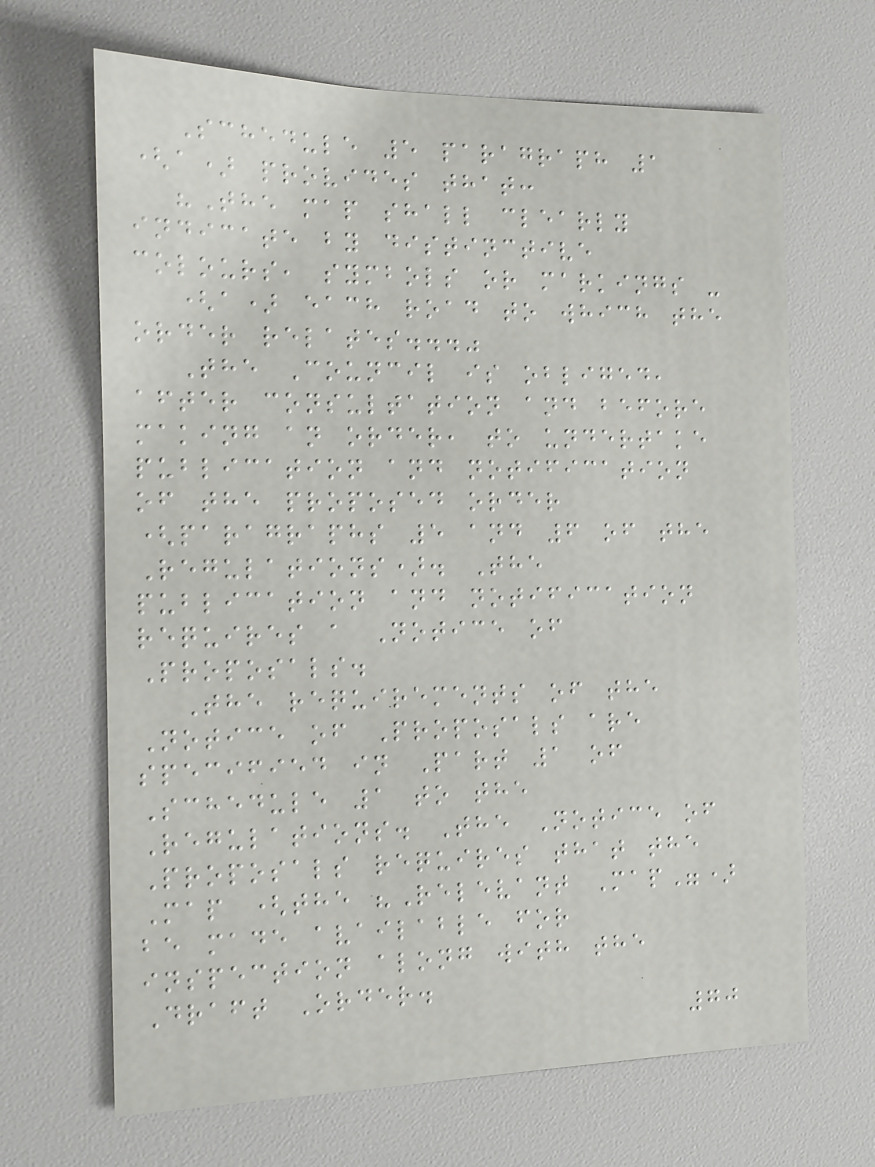Schedule 5 paragraph 1
(a) provides that:
"The map shall clearly
indicate by distinctive
colours, symbols or markings -
(a) each road to which the
order relates..."
The Council is obliged,
after consultation and before
making an order, to undertake
publication and notification
of the proposed order
(paragraphs 5 and 6 of the
Regulations). The
publication and notification
requires a Notice of
Proposals.
The requirements of the
Notice of Proposals are
specified in Part 1 of
Schedule 1 to the
Regulations. The Notice of
Proposals requires that the
Map (the "Relevant Map")
be made available for
inspection along with the
Draft Order.
70
